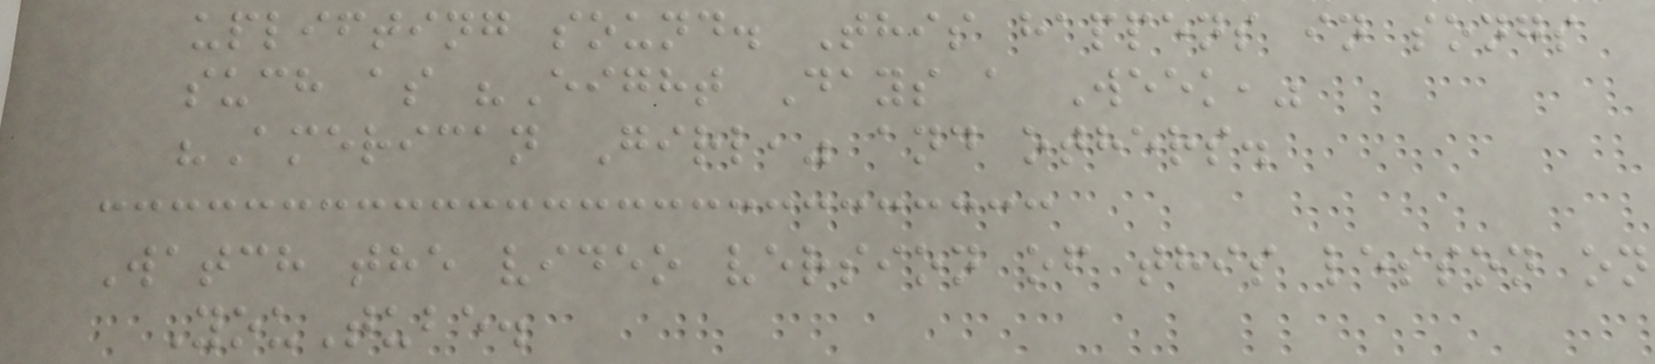uplifting sound. This happens in songs
such as "Eight Days a Week,"
"American Girl," and others.
Watch the video version of this lesson on
YouTube.
